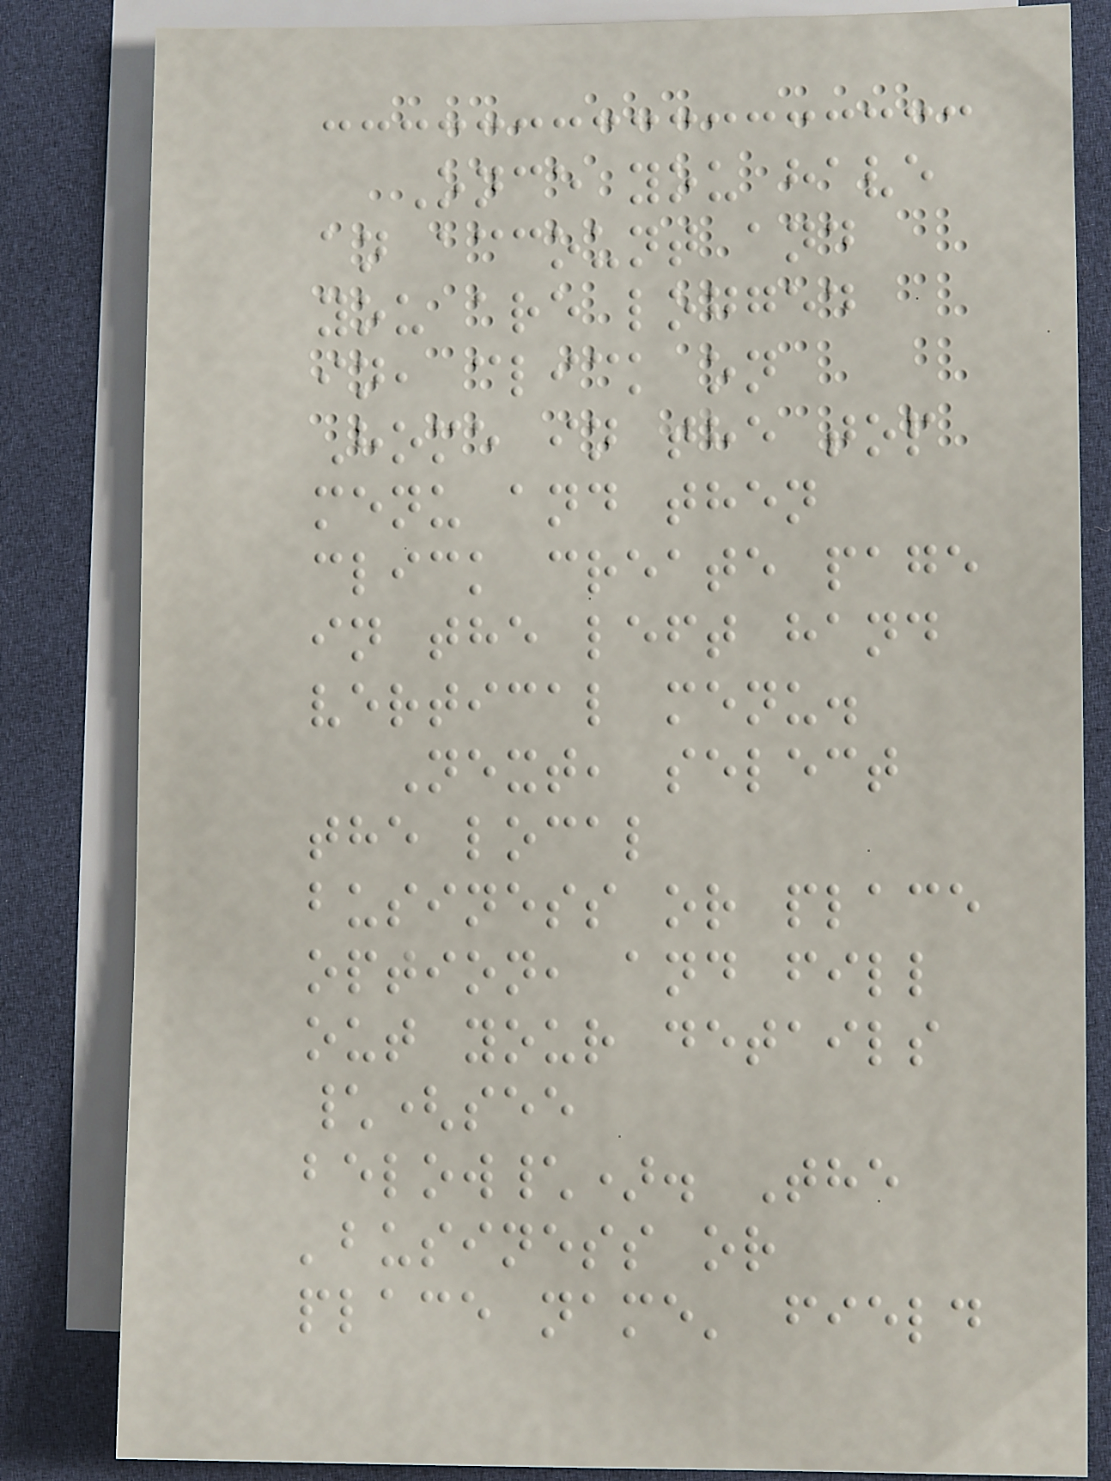Once you have
an account and
you are logged
in, click on
Home in the top
menu and then
click create page
in the left hand
vertical menu.
Next, select
the local
business or place
option, and fill
out your details
\(see
below\). The
'business or
place name' field
